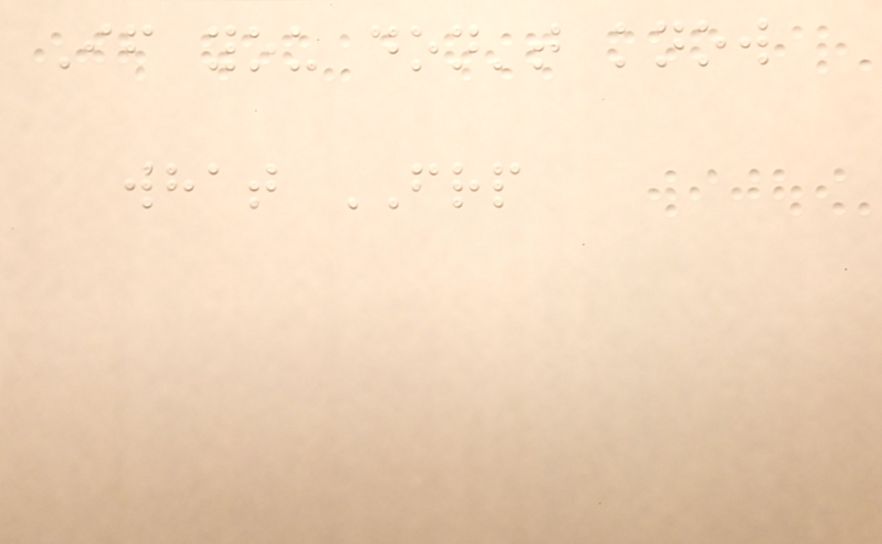If you don't know
what FRP
